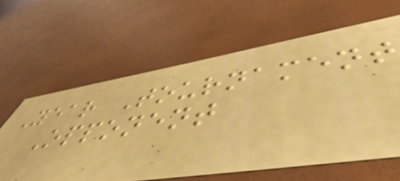Year Tournament
Opponent
